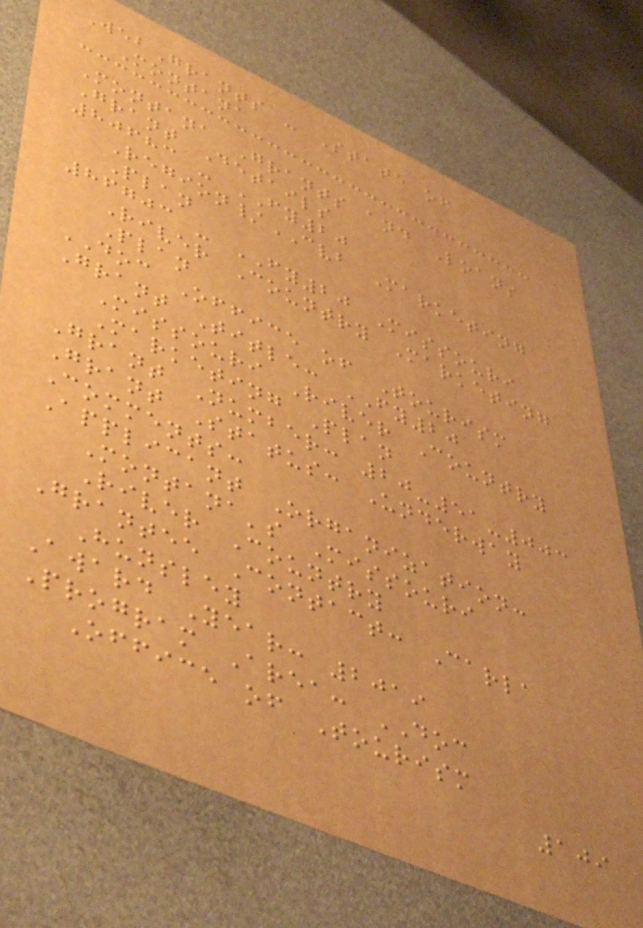WebGrants - State of
Montana
Montana Grants and Loans
Grant Details
80683 - FY20
Region/CVB Marketing
Plan
86703 - FY20 Missouri
River Country Marketing
Plan
DOC Office of Tourism
Grant Title: FY20
Missouri River Country
Marketing Plan
Grant Number: 20-51-003
Grant Status: Underway
Comments:
Applicant Organization:
Montana's Missouri
River Country
Grantee Contact: Carla
Hunsley
Award Year: 2019
Program Area: DOC
Office of Tourism
109
